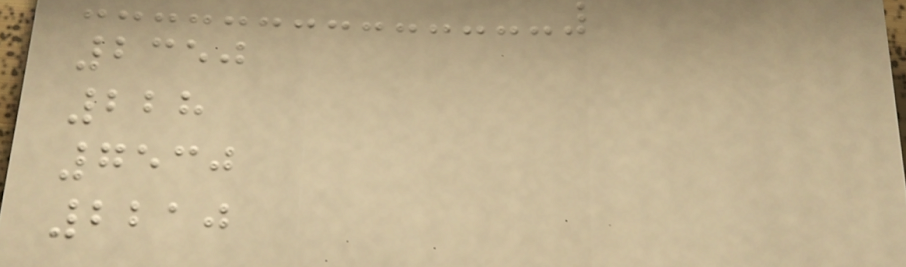2350
228
7530
2210
